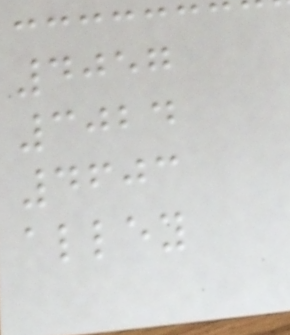4057
3024
4603
alley
